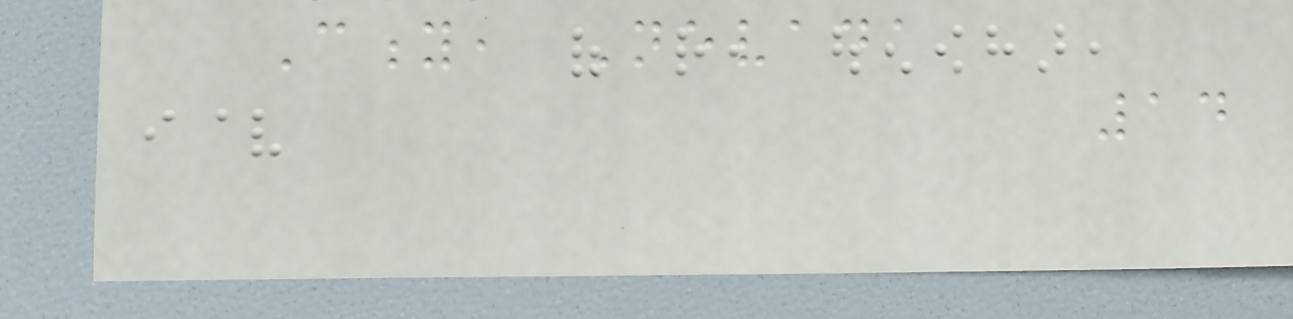City, Nevada
14
